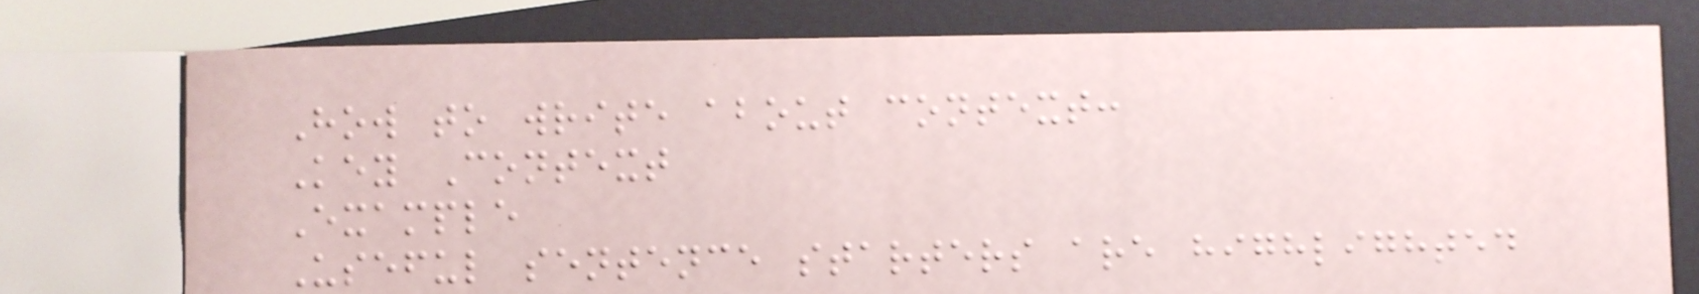How to write about context:
Key Context
Example
Useful sentence starters are highlighted
